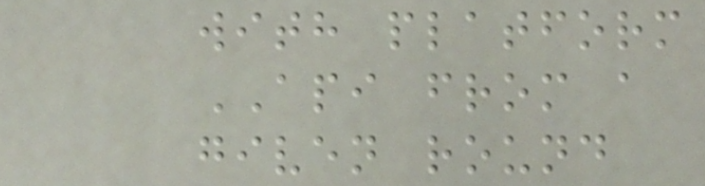with platform
API from a
given round
